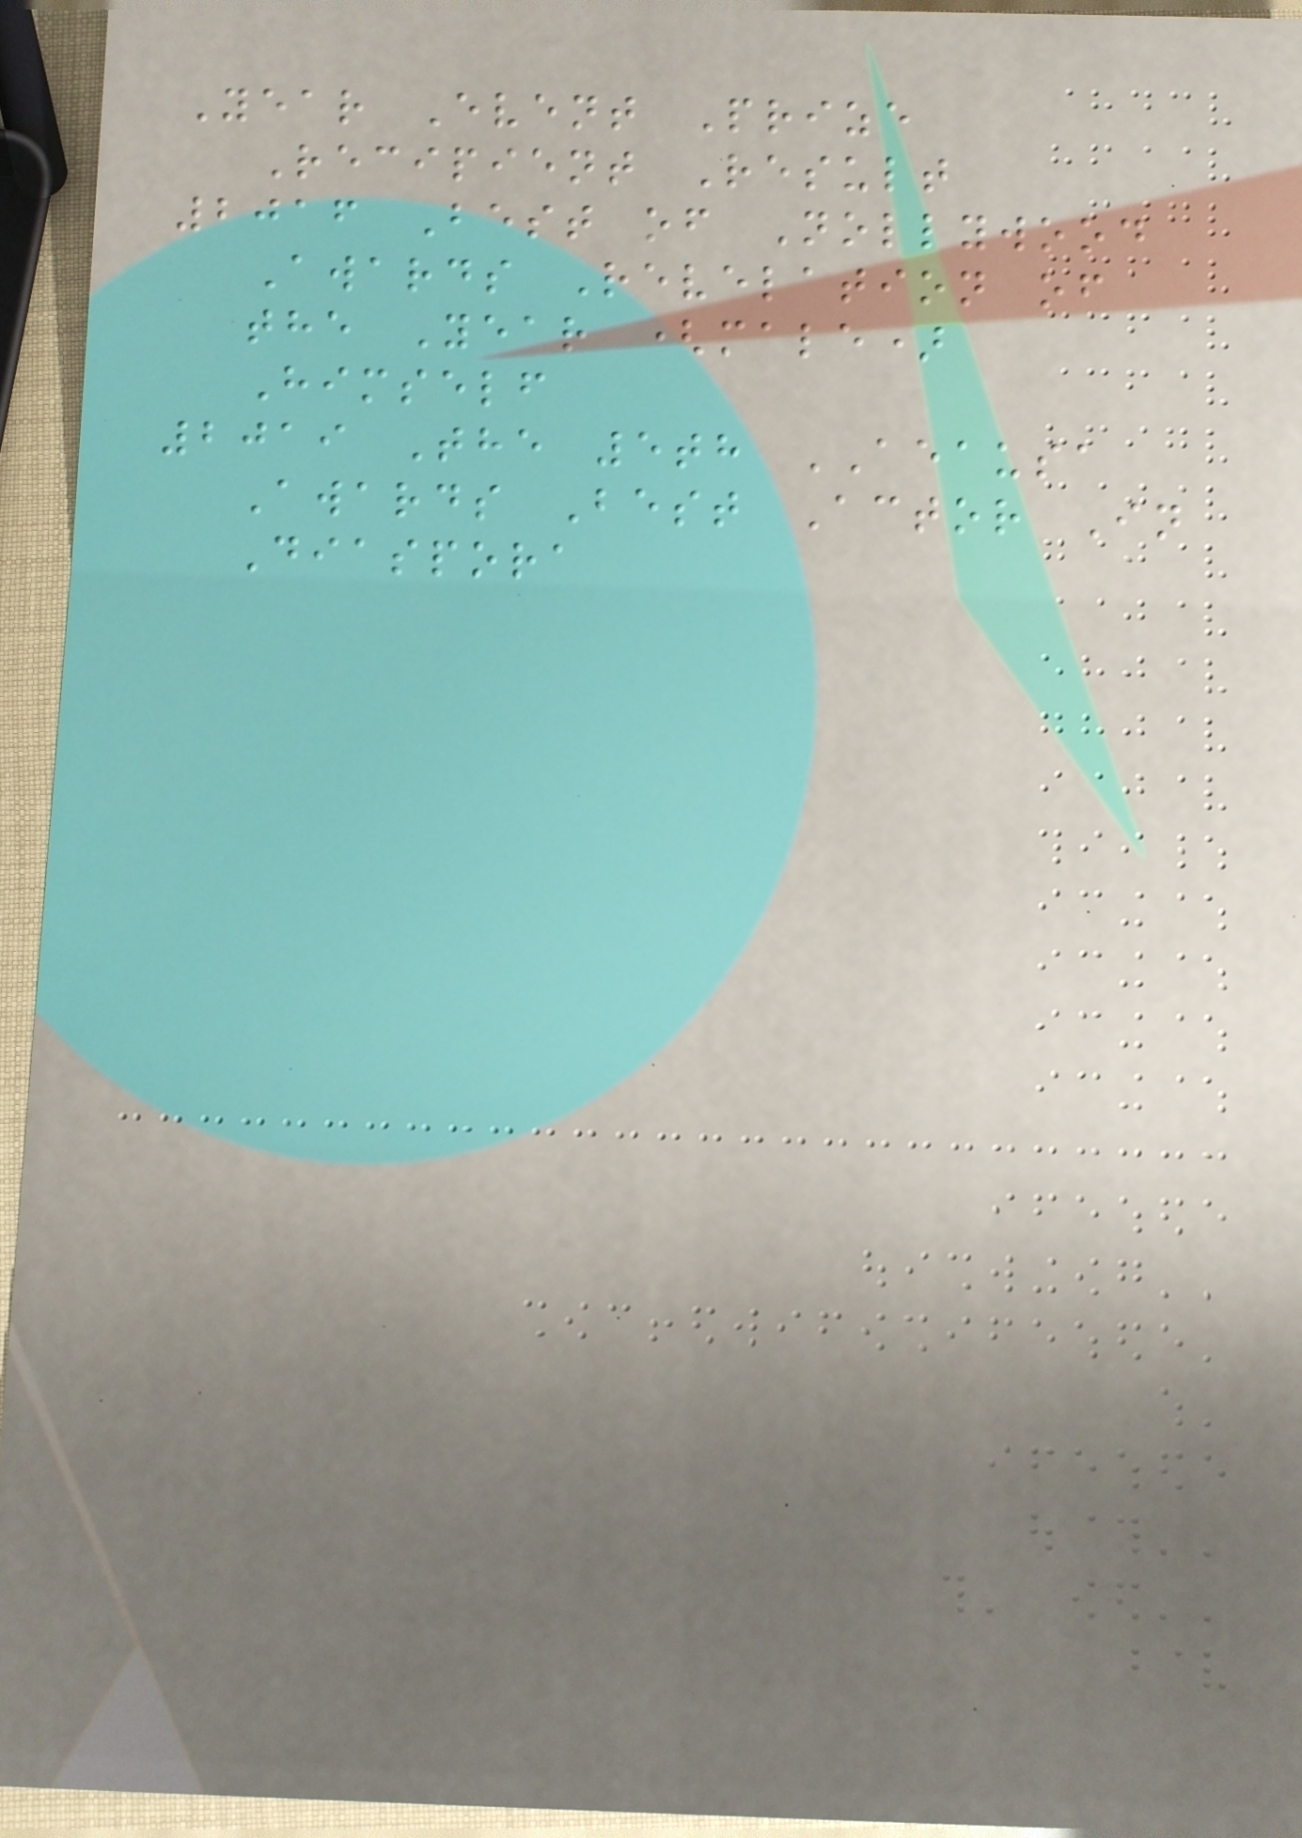Year Event Prize
Recipient Result
2016 Best of Nollywood
Awards Revelation of
the Year (male)
Himself
2019 The 5th AEAUSA
Awards Best Actor In
Diaspora
